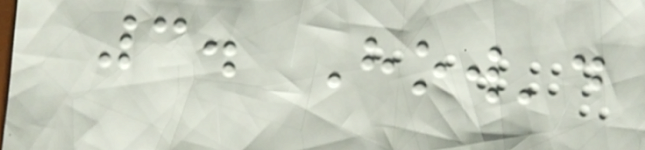3. How'd
